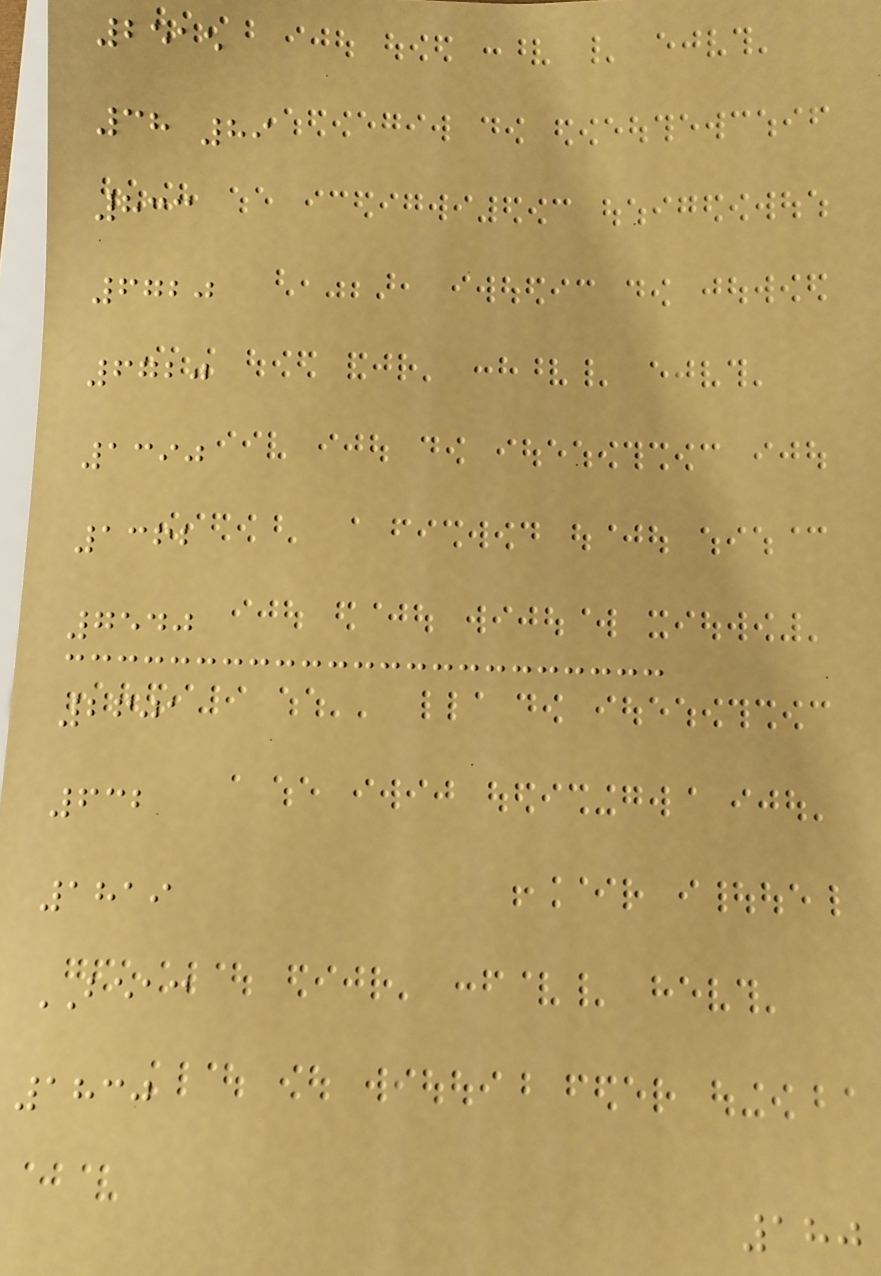2515
38 89
833
6720
6720
1390
1362
7540
2601
632
1819
BEAC
1830
180
